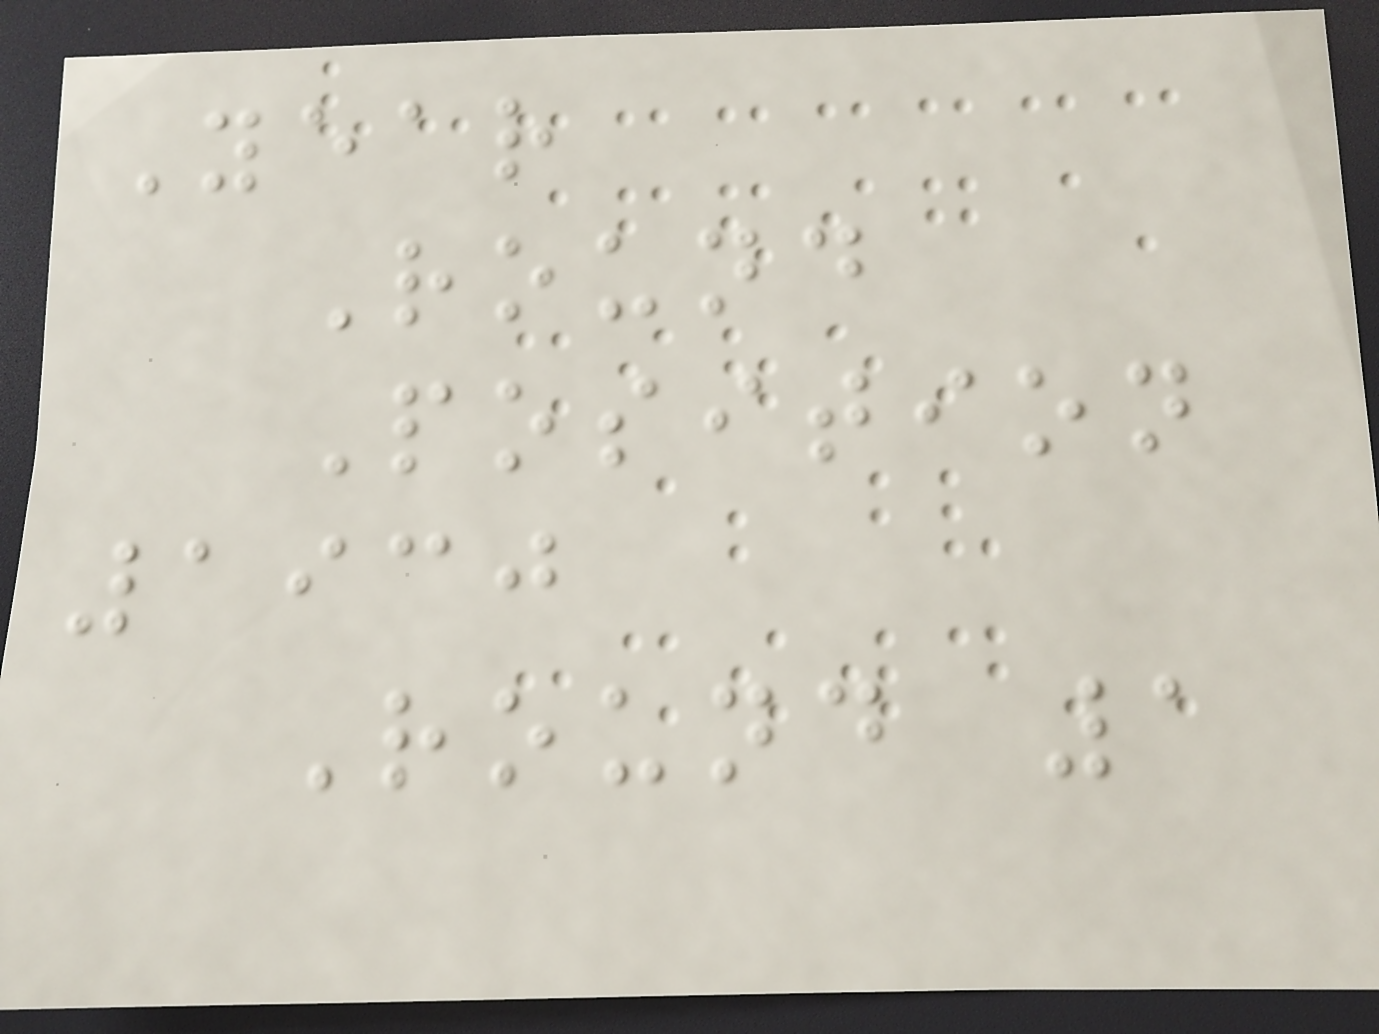Year
Round
Position
1930
Round 1
